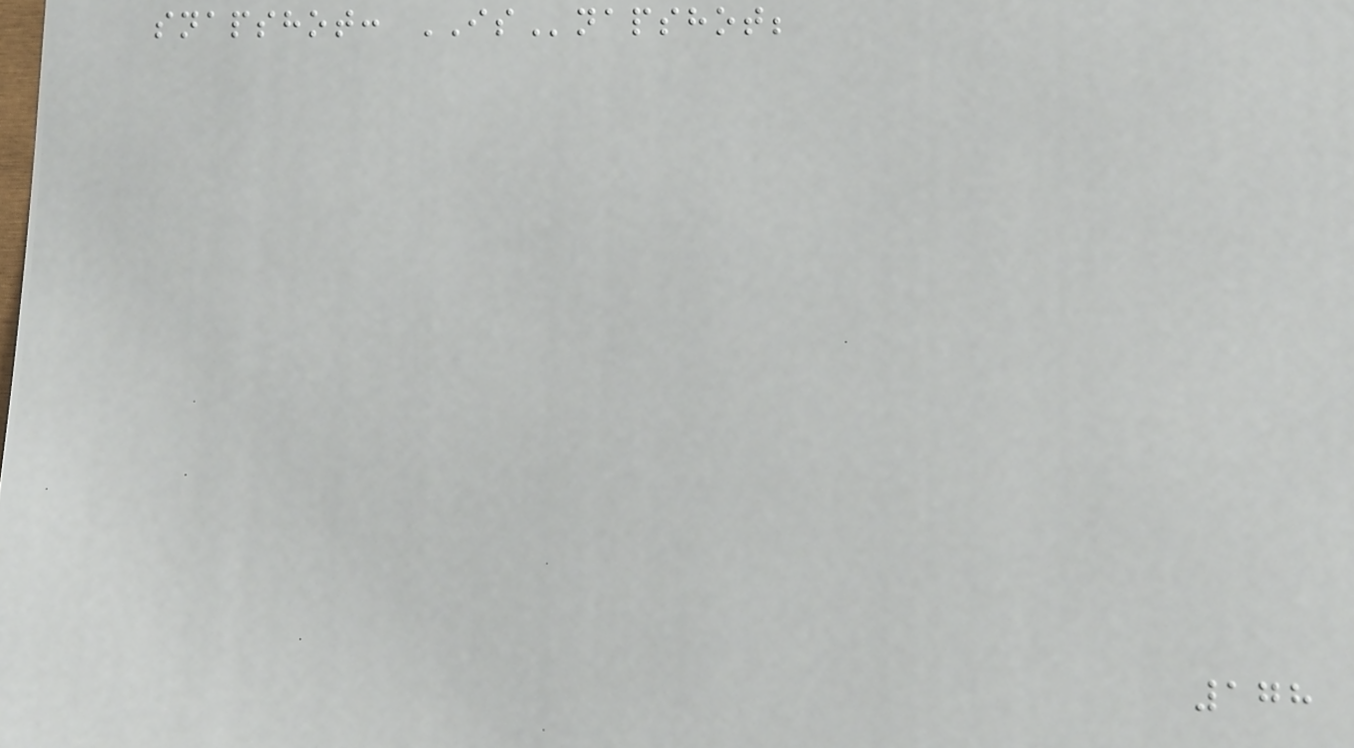snapshot: ISnapshot;
178
